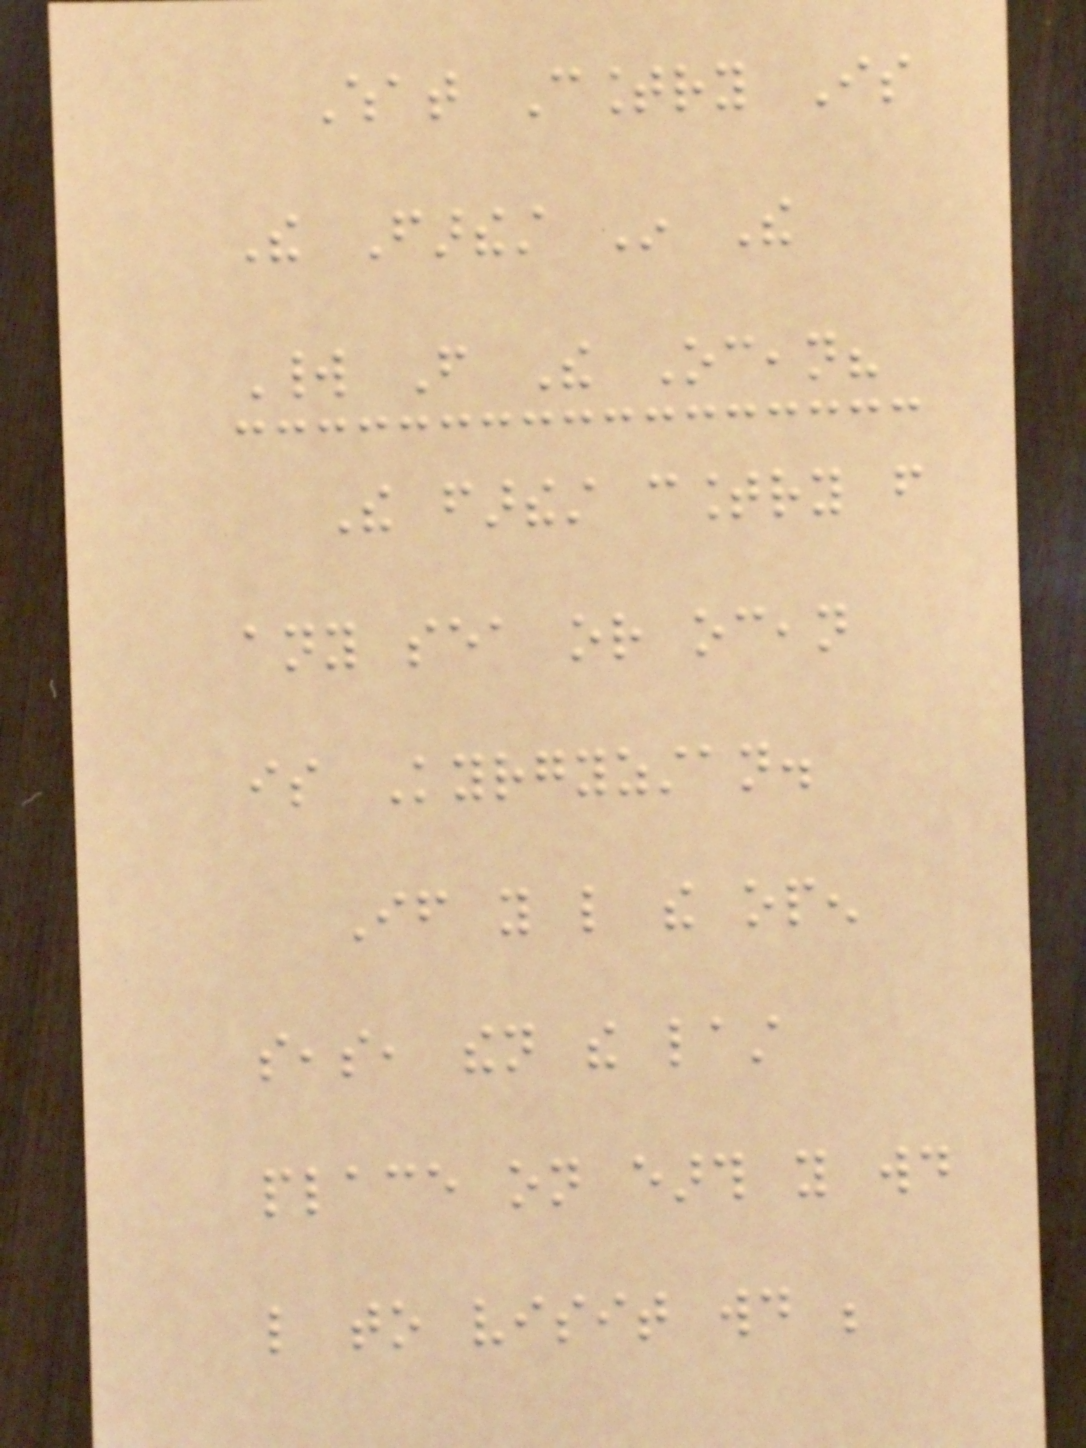What Country Is
The Farthest In The
World From The Ocean?
The farthest country from
any sea or ocean
is Kyrgyzstan.
If you like the open
seas, then the last
place on earth you would
like to visit would be
